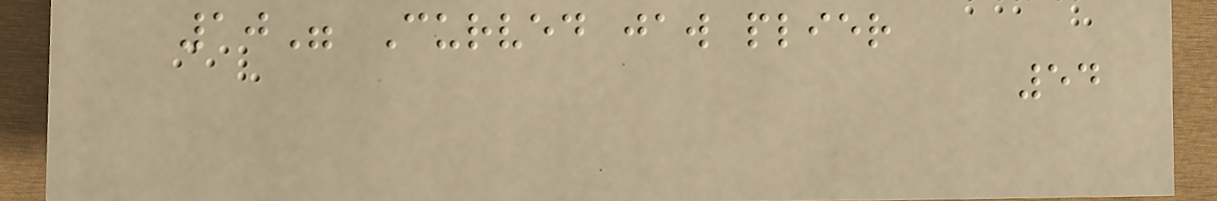10" Curved jaw plier
54
